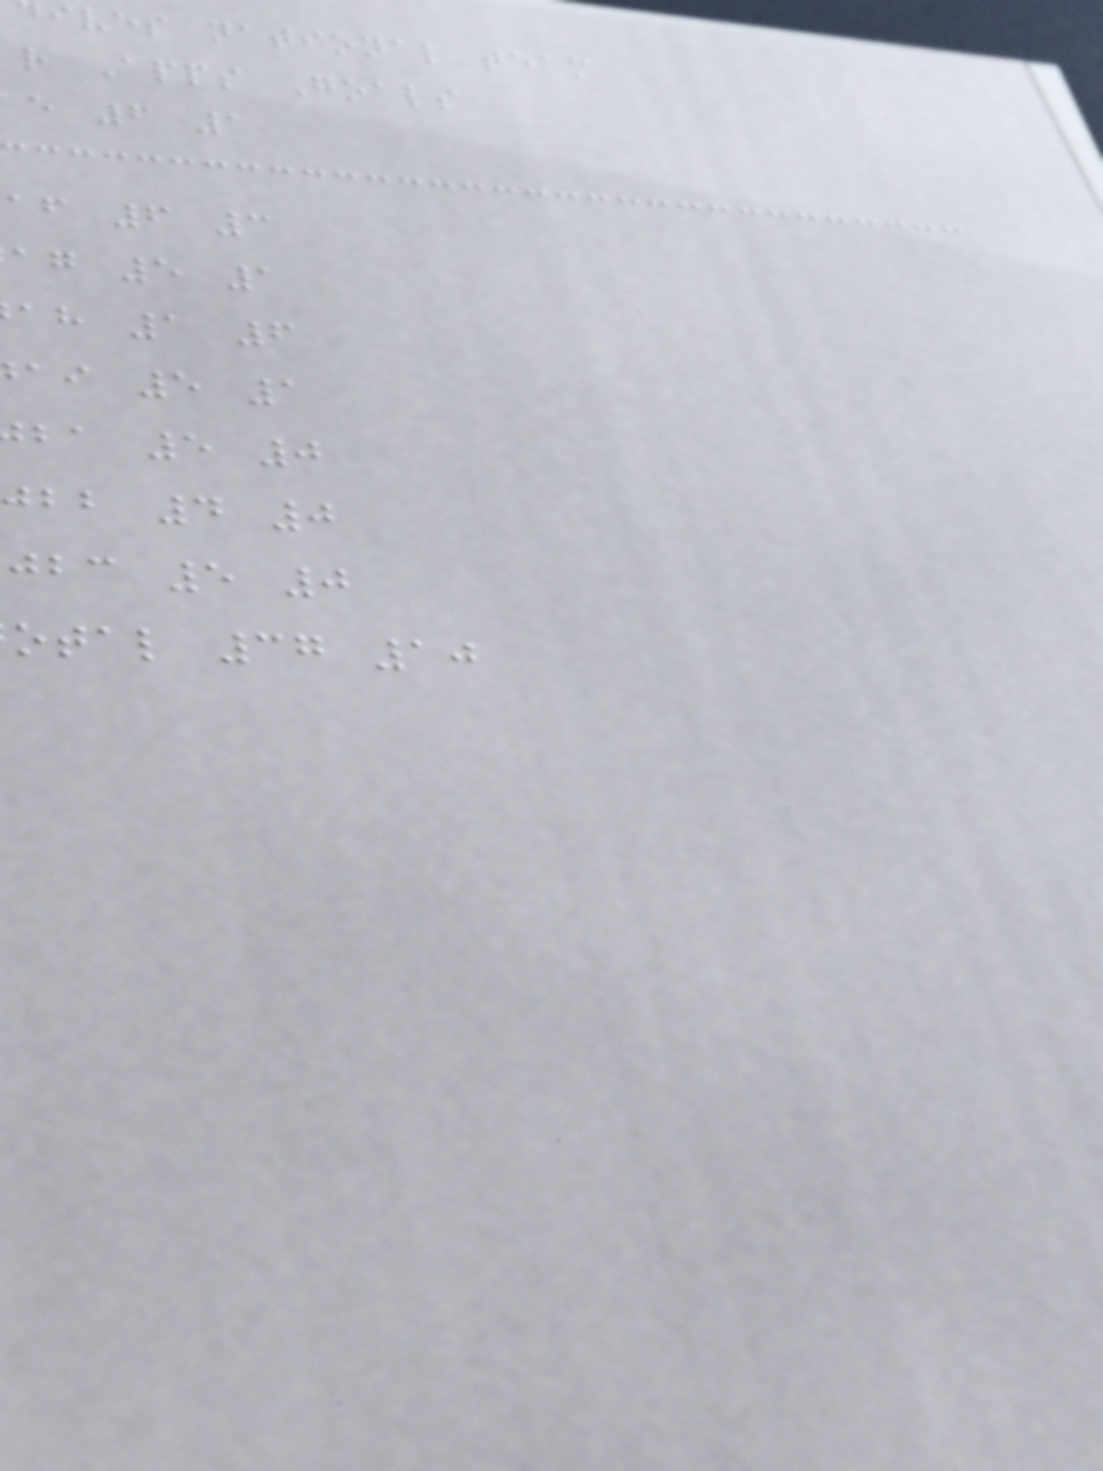ives national team
r Apps Goals
e 6 1
af 6 3
ag 5 1
ah 1 6
ai 5 1
ba 5 0
jbb 4 0
jbc 5 0
otal 37 10
